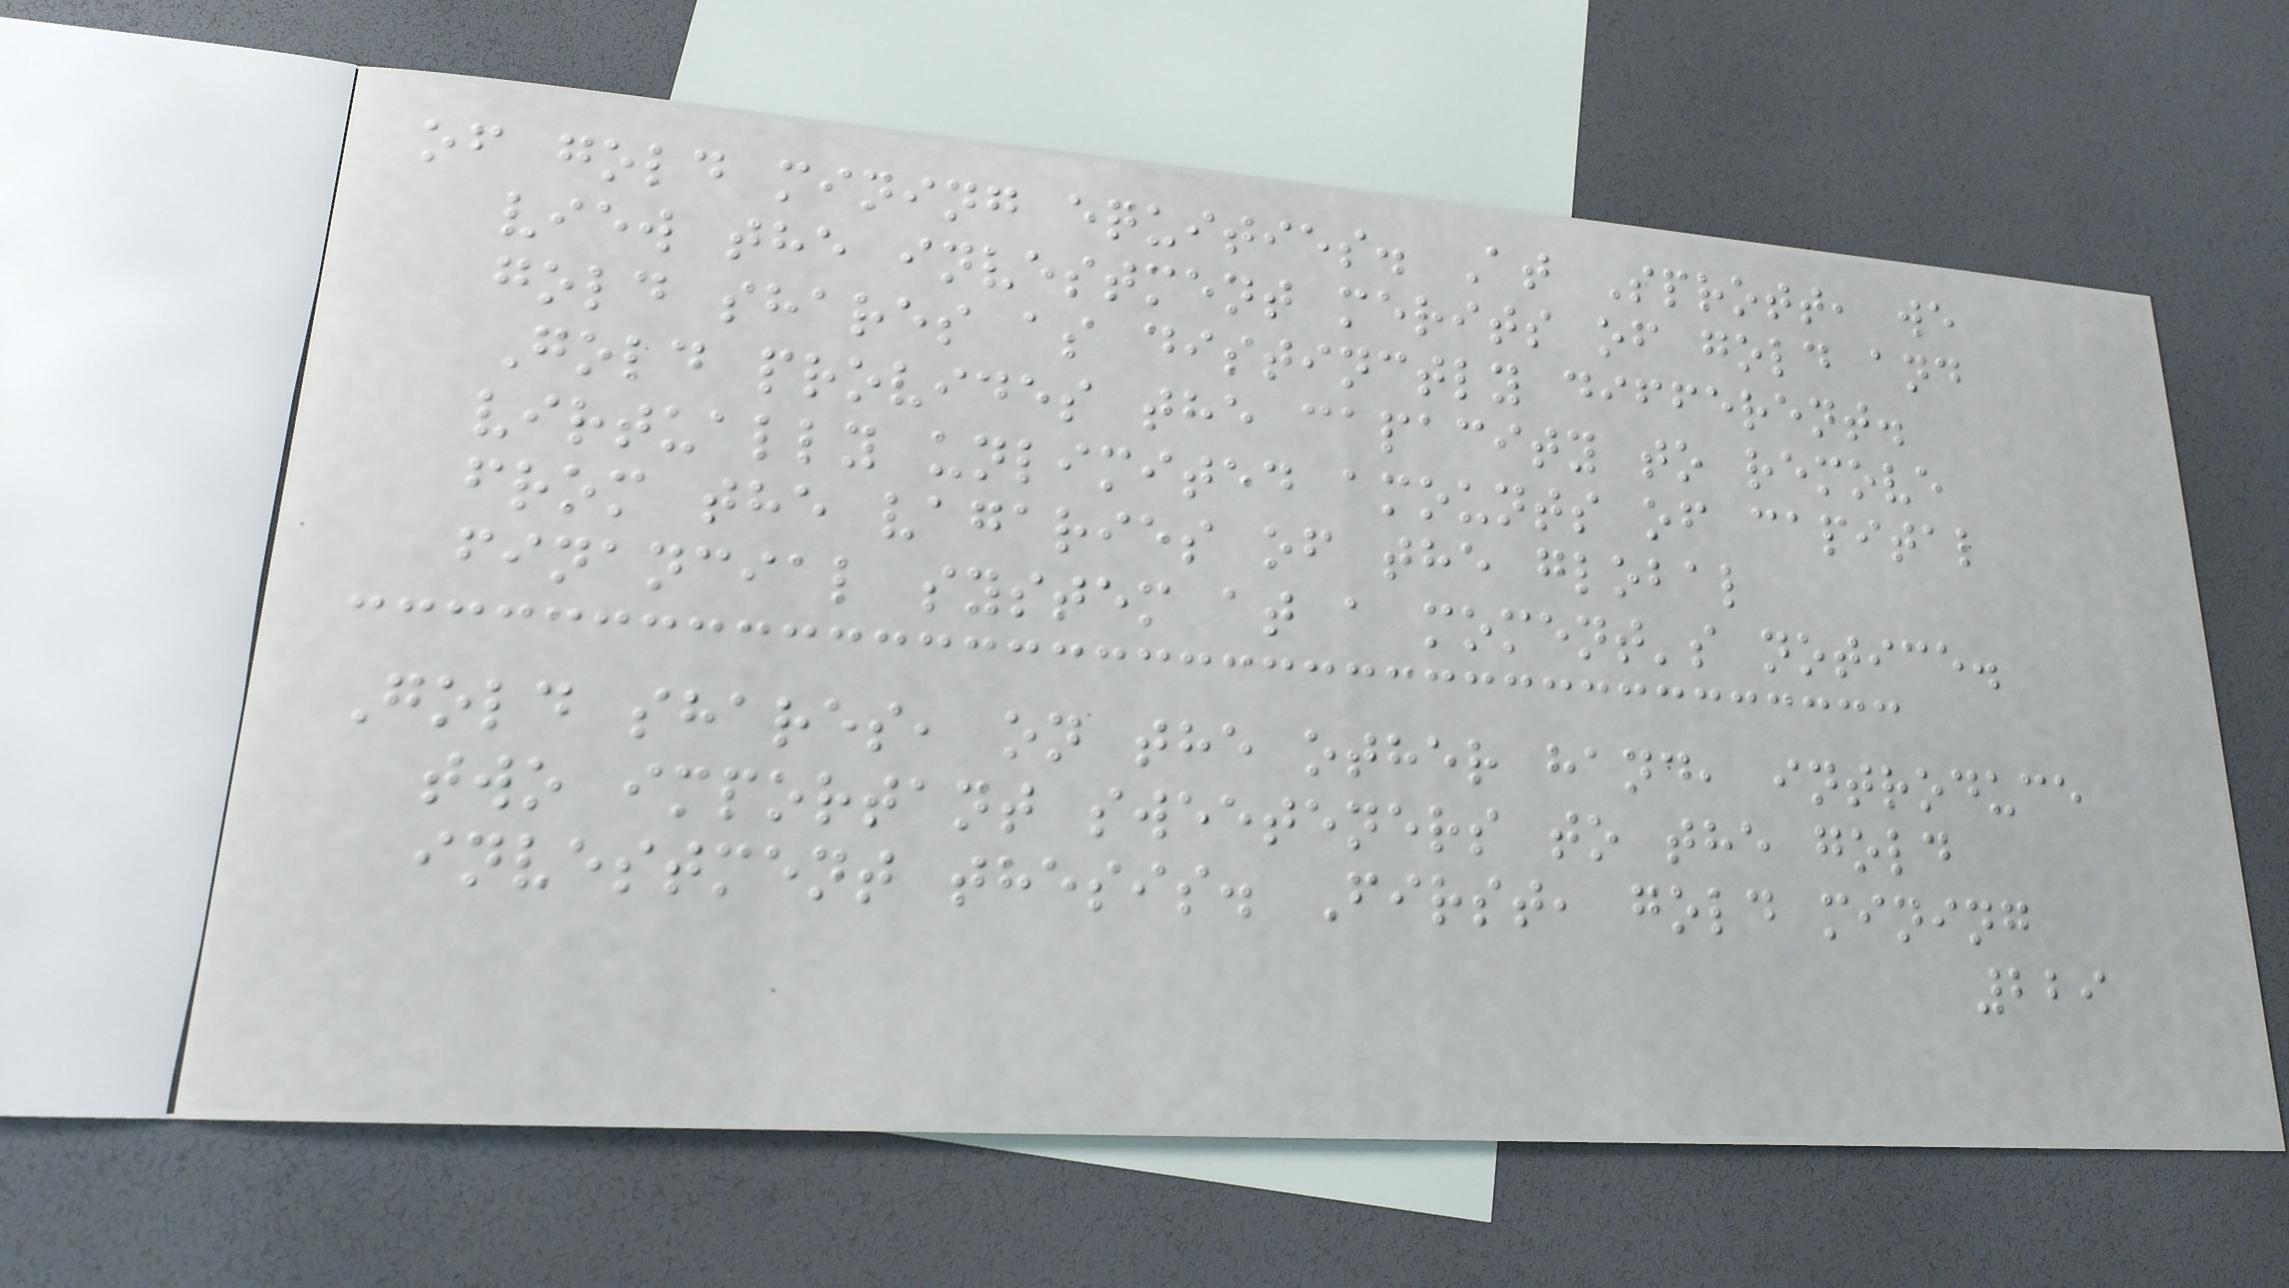of gold mining equities. At Sprott, we
view the investment merits of gold and
gold shares as distinctly different.
Gold provides the capacity to remove
virtually unlimited amounts of capital
from the vagaries of the global
financial system at a moment's notice.
Gold shares, on the other hand, introduce
two important sweeteners to the gold
investment thesis. First, gold mining
229
